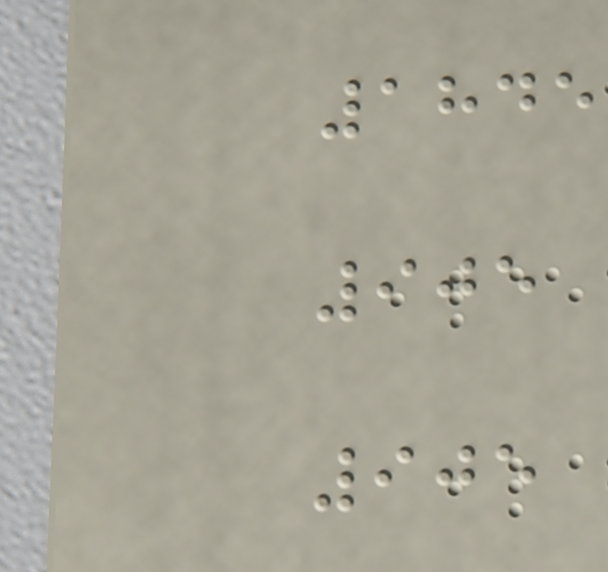1845
905
905
